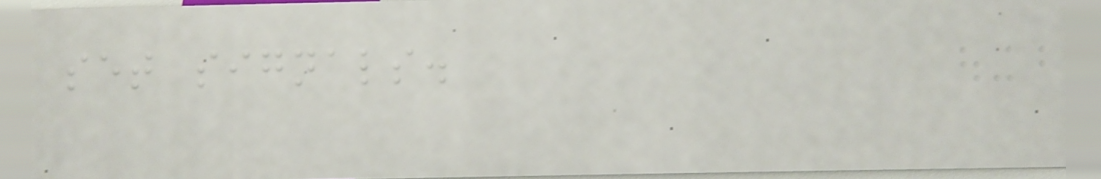set signals.
